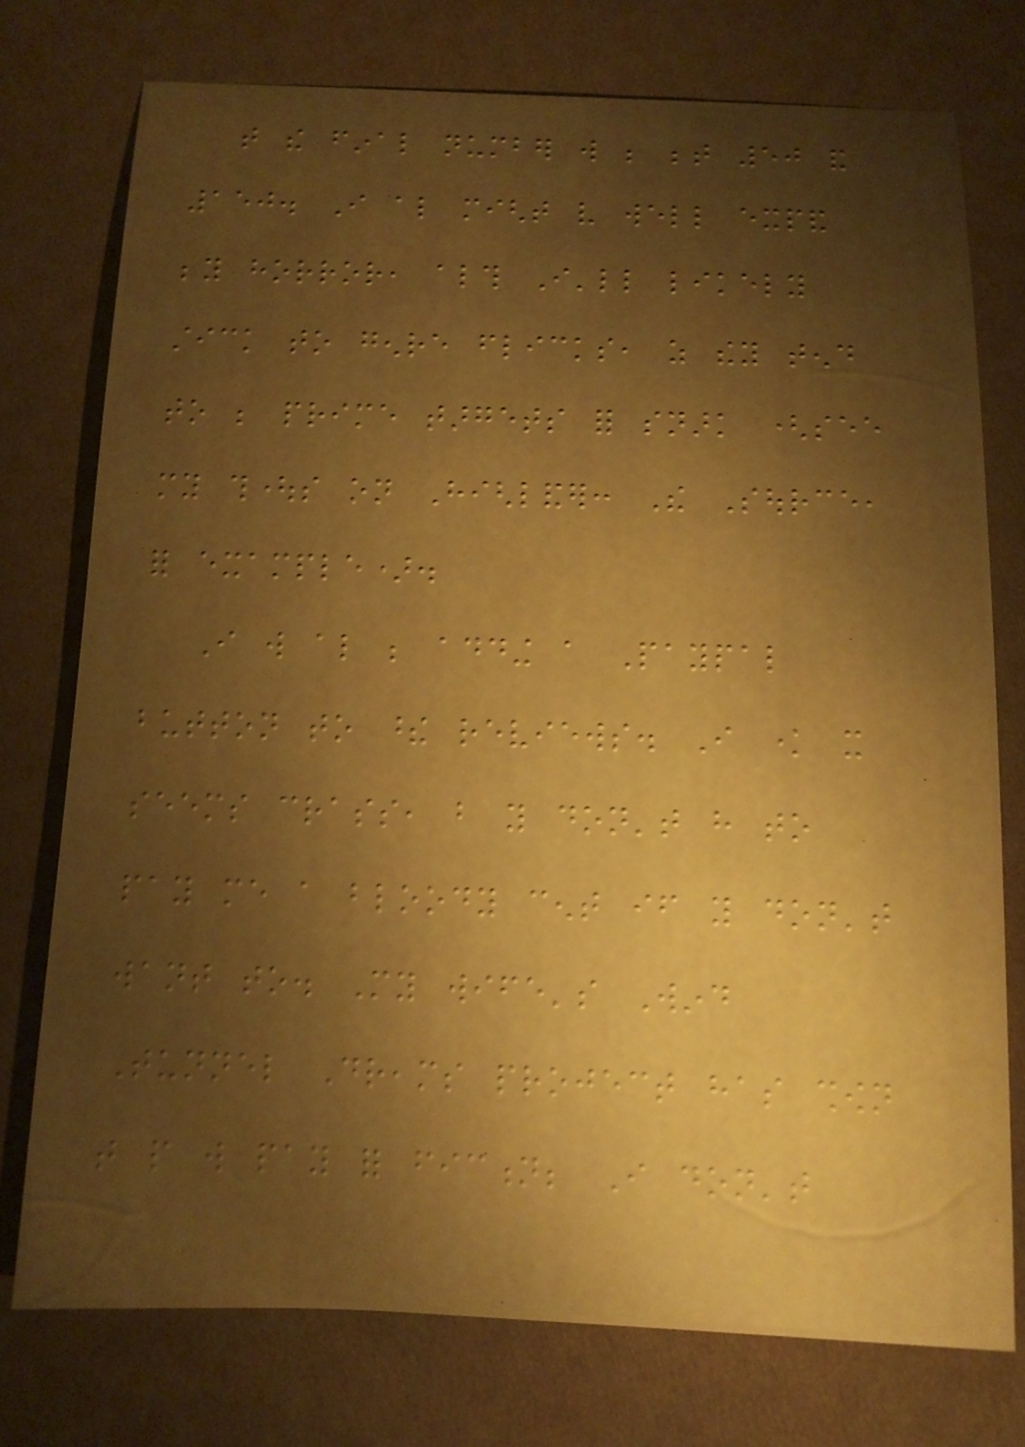that the final number will be between 50 and
150. I also might very well expand
beyond horror, although I'll likely
stick to genre flicks, as they tend
to be prime targets for snark (see
my thoughts on Highlander: The Source,
for example).
I will also be adding a Paypal
button to these reviews. I know it
seems crass, but you don't have to
pay me a bloody cent if you don't
want to. My wife's Wind
Tunnel Dreams project has shown
that people will pay for fiction; I don't
